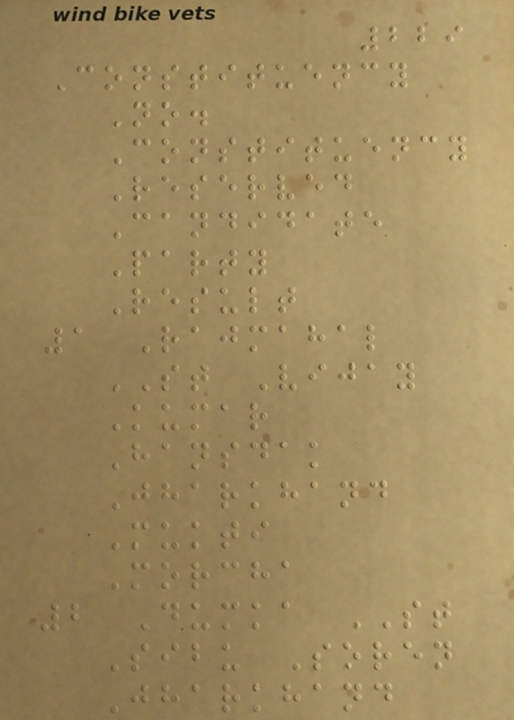229
Constituency
No.
Constituency
Reserved
Candidate
Party
Result
1 Rajmahal
ST Vijay
Kumar
Hansdak
Jharkhand
Mukti
Morcha
2 Dumka ST
Sibu Soren
Jharkhand
